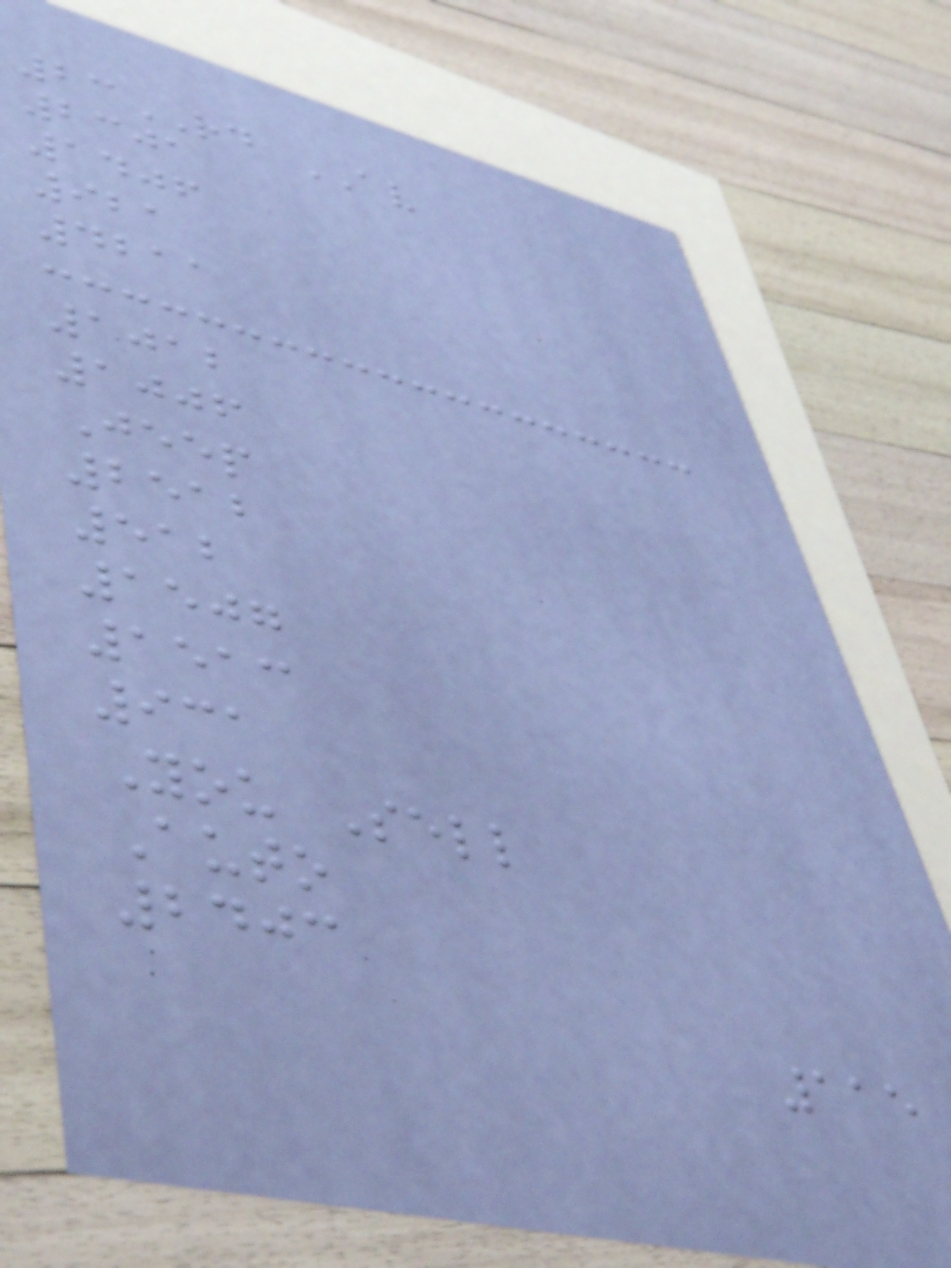23RD AV
2301
1406
921
4211
1012
1006
Jeep
2512
512
1507
1513
931
You Sell
Auto
2403
115
